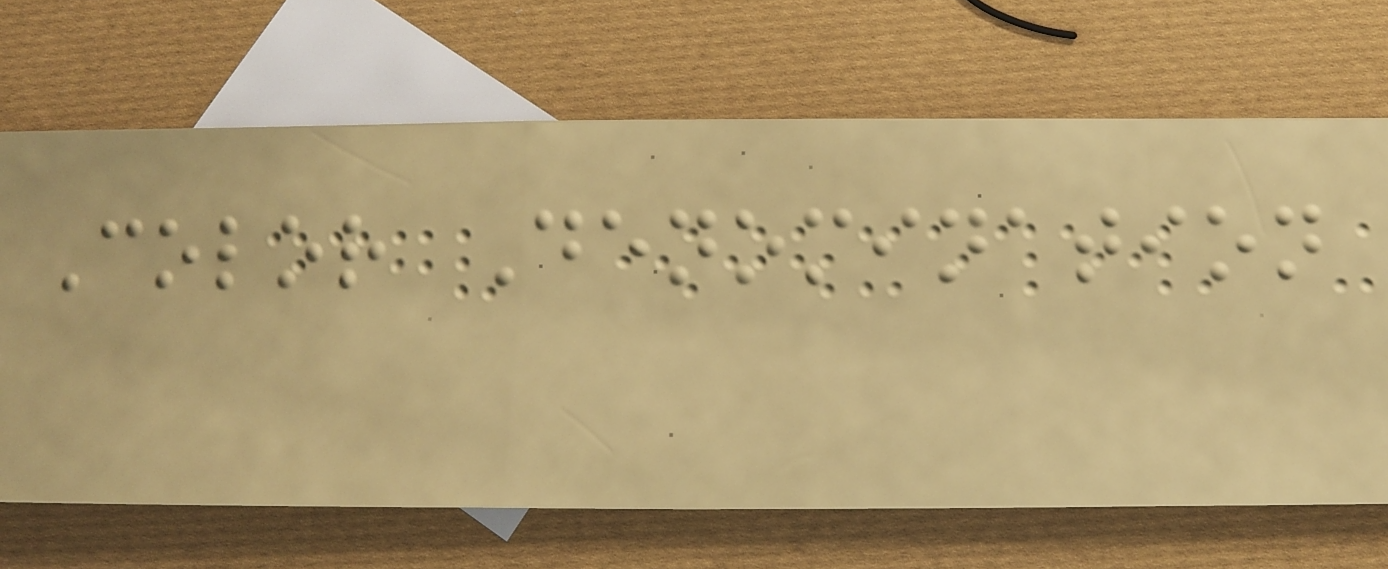Color Denomination
